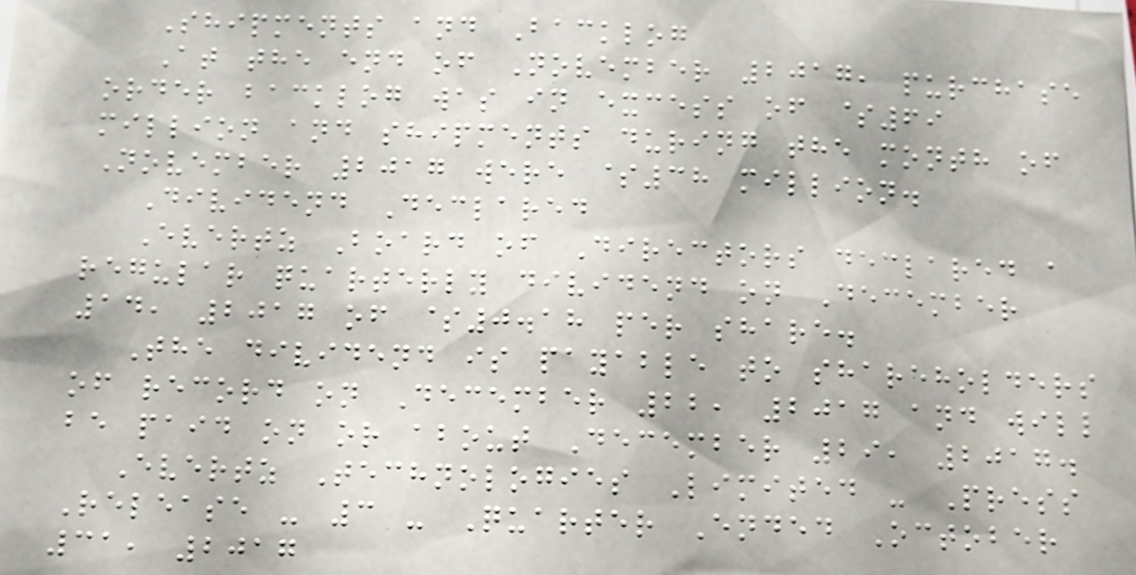Shipments and Backlog
At the end of November 2017, purchase
order backlog was in excess of $69
million and shipments during the month of
November 2017 were $38 million.
Dividend Declared
Evertz Board of Directors declared a
regular quarterly dividend on December
14, 2017 of $0.18 per share.
The dividend is payable to shareholders
of record on December 22, 2017 and will
be paid on or about December 29, 2017.
Evertz Technologies Limited - Press
Release - 3 - Quarter Ended October
31, 2017
